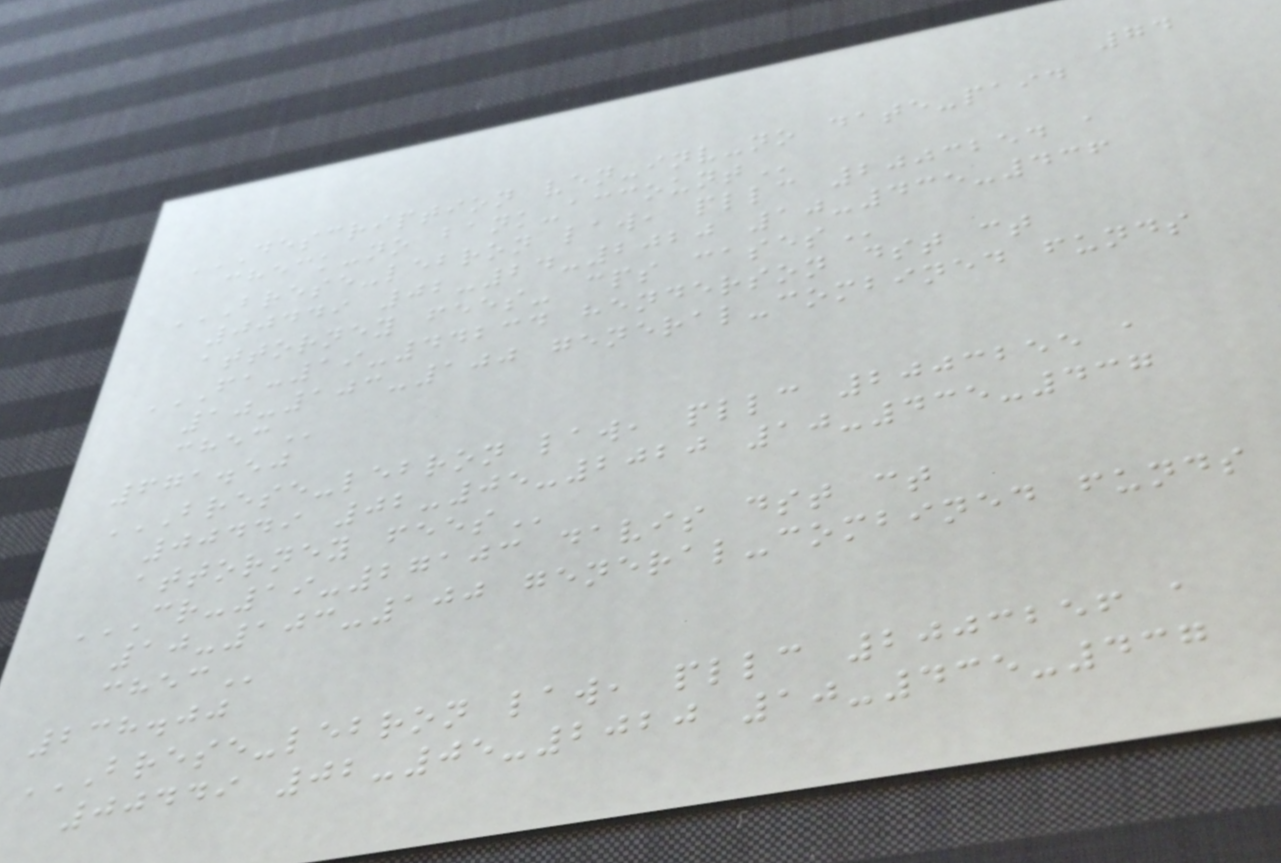74
DESCRIPTION VEN-INV-NO DATE-PAID
CHECK-NO BANK-ACCOUNT
BRESE-LEBRON LAW, PLLC 2003254 A
00449 02-24-2020 10-435-436
ATTORNEY FEES- CPS CASES
FA-19-44234 HENDERSON DST CT
10-103-100 GENERAL-COMBINED FUNDS
CHEC
671.50
BRESE-LEBRON LAW, PLLC 2003255 A
00449 02-05-2020 10-435-437
ATTORNEY FEES
CR-19-27103 DAVIS DST CT
10-103-100 GENERAL-COMBINED FUNDS
CHEC
238.00
BRESE-LEBRON LAW, PLLC 2003256 A
00449 02-05-2020 10-435-437
